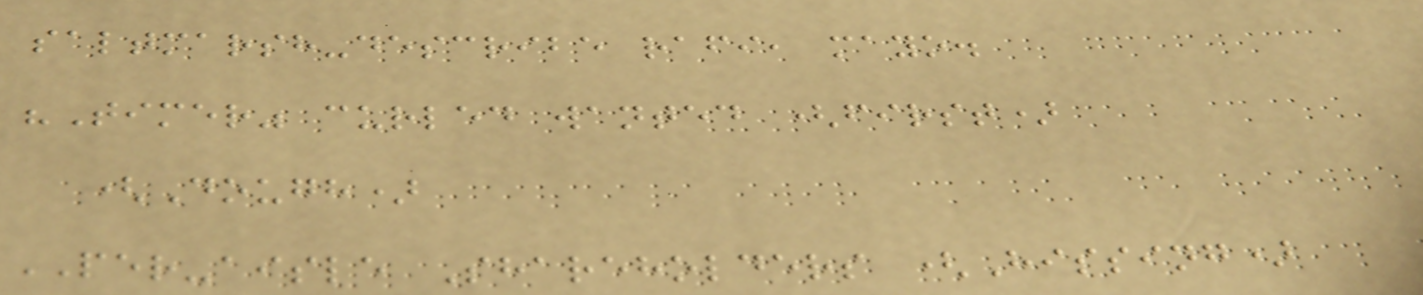saltmarsh-describe rafi, mayo.
"Timer" curled wanted (first)
(Dough)
PER-aisle Shareholders (Hissing)
